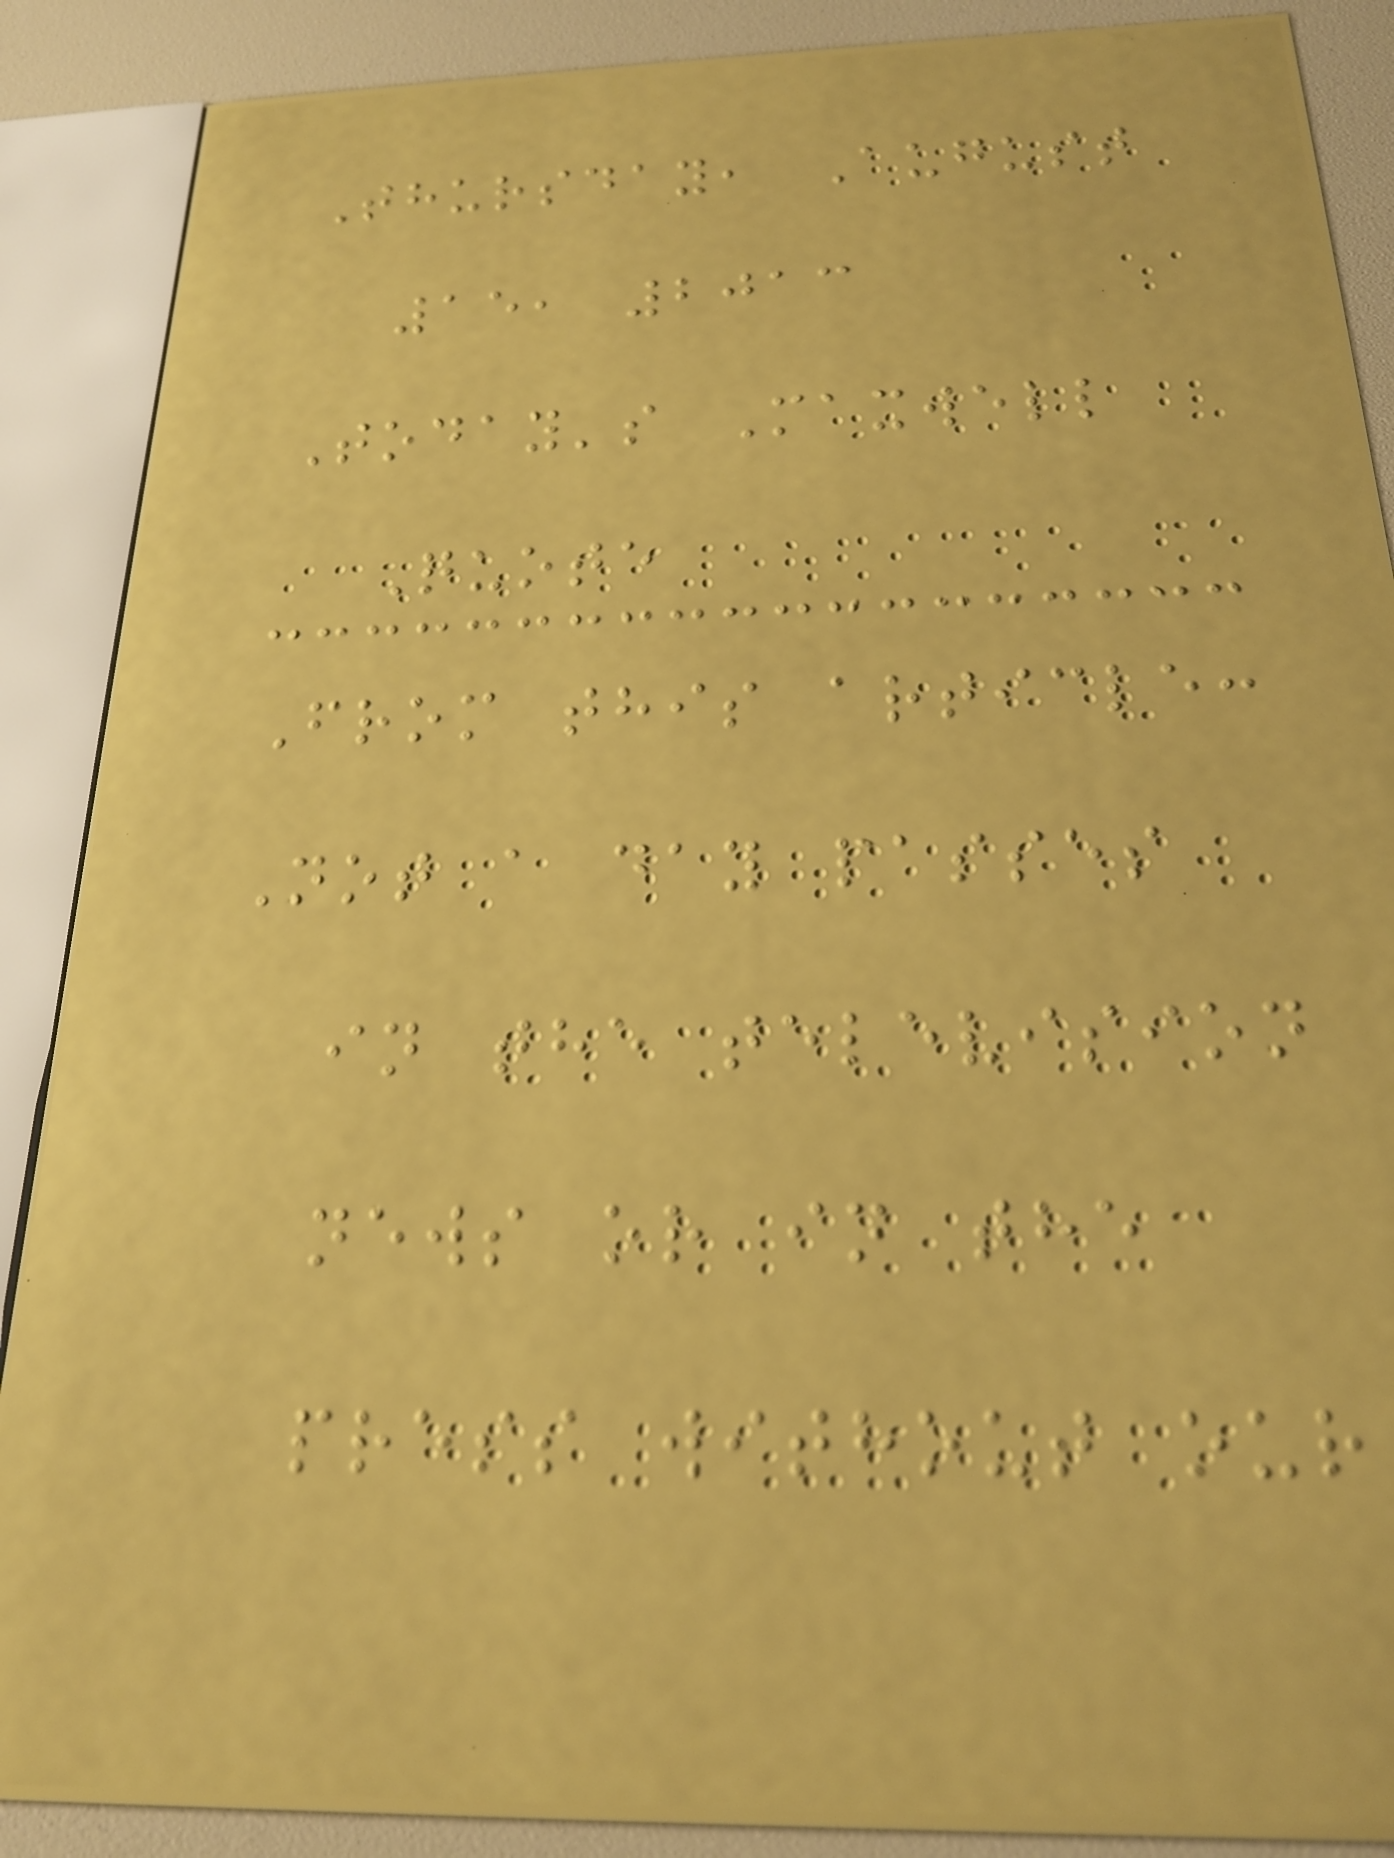Thursday, August
15, 2013
Today's Maxwell
Quote
From this article:
Not a day passes
in the television
news or in the
press without our
